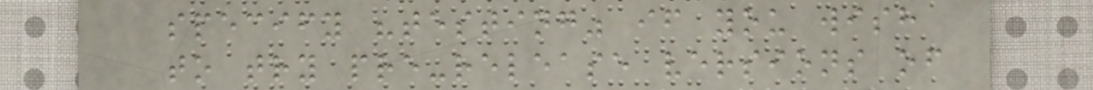specify "testing" if you wish
to try pre-release versions of
